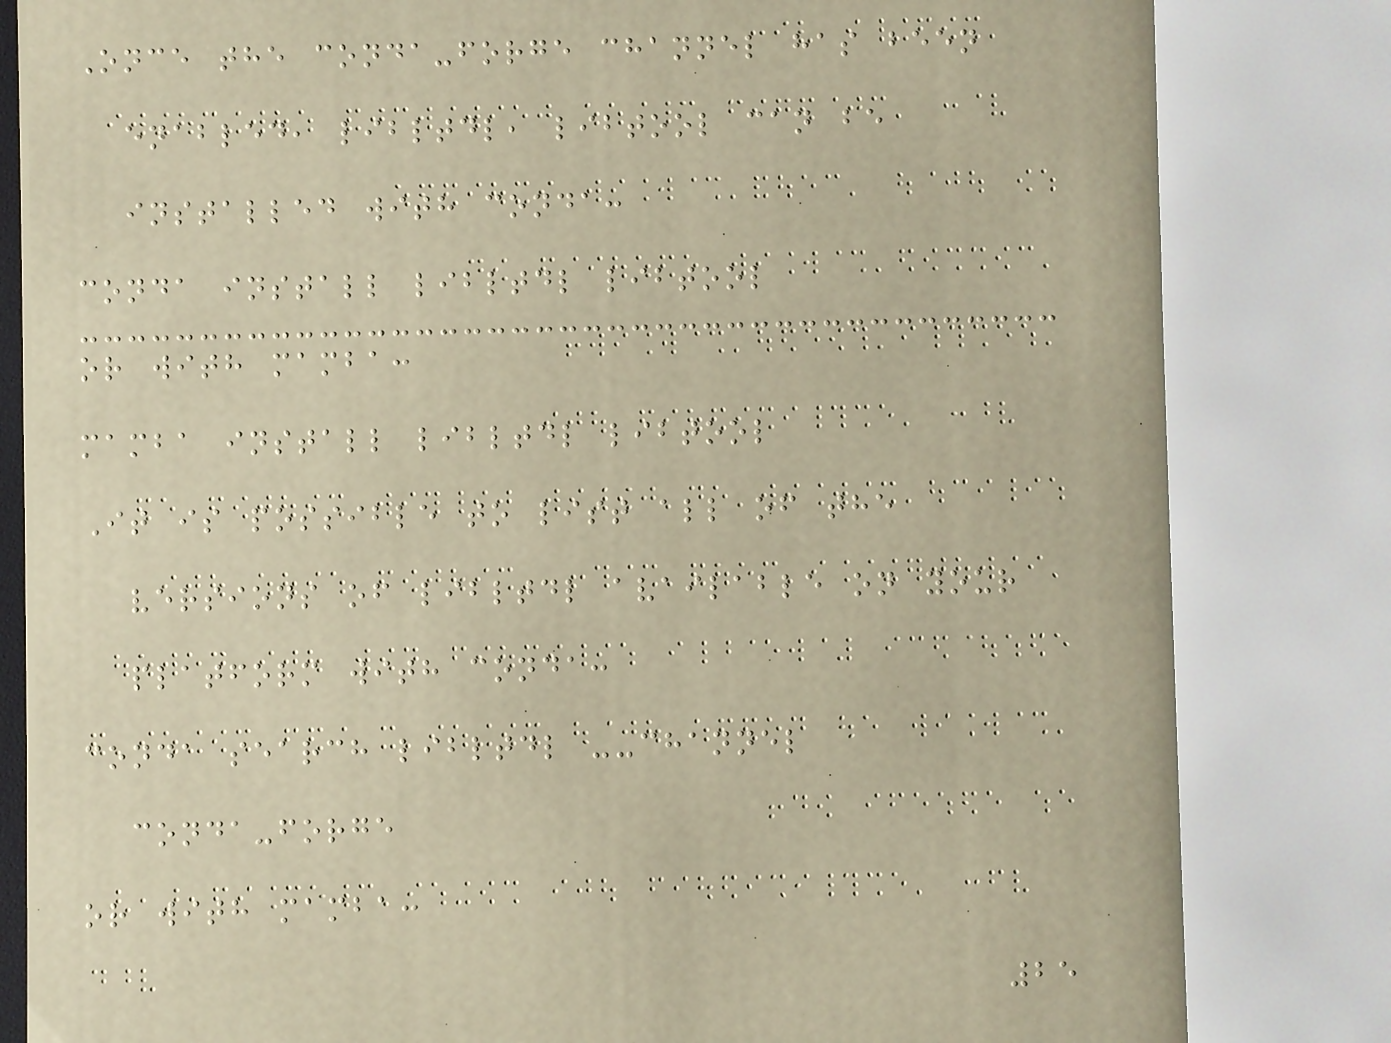Once the conda-forge channel has been
enabled, libltdl, libtool can be
installed with conda:
conda install libltdl libtool
or with mamba:
mamba install libltdl libtool
It is possible to list all of the
versions of libltdl available on your
platform with conda:
conda search libltdl --channel
conda-forge
or with mamba:
25
